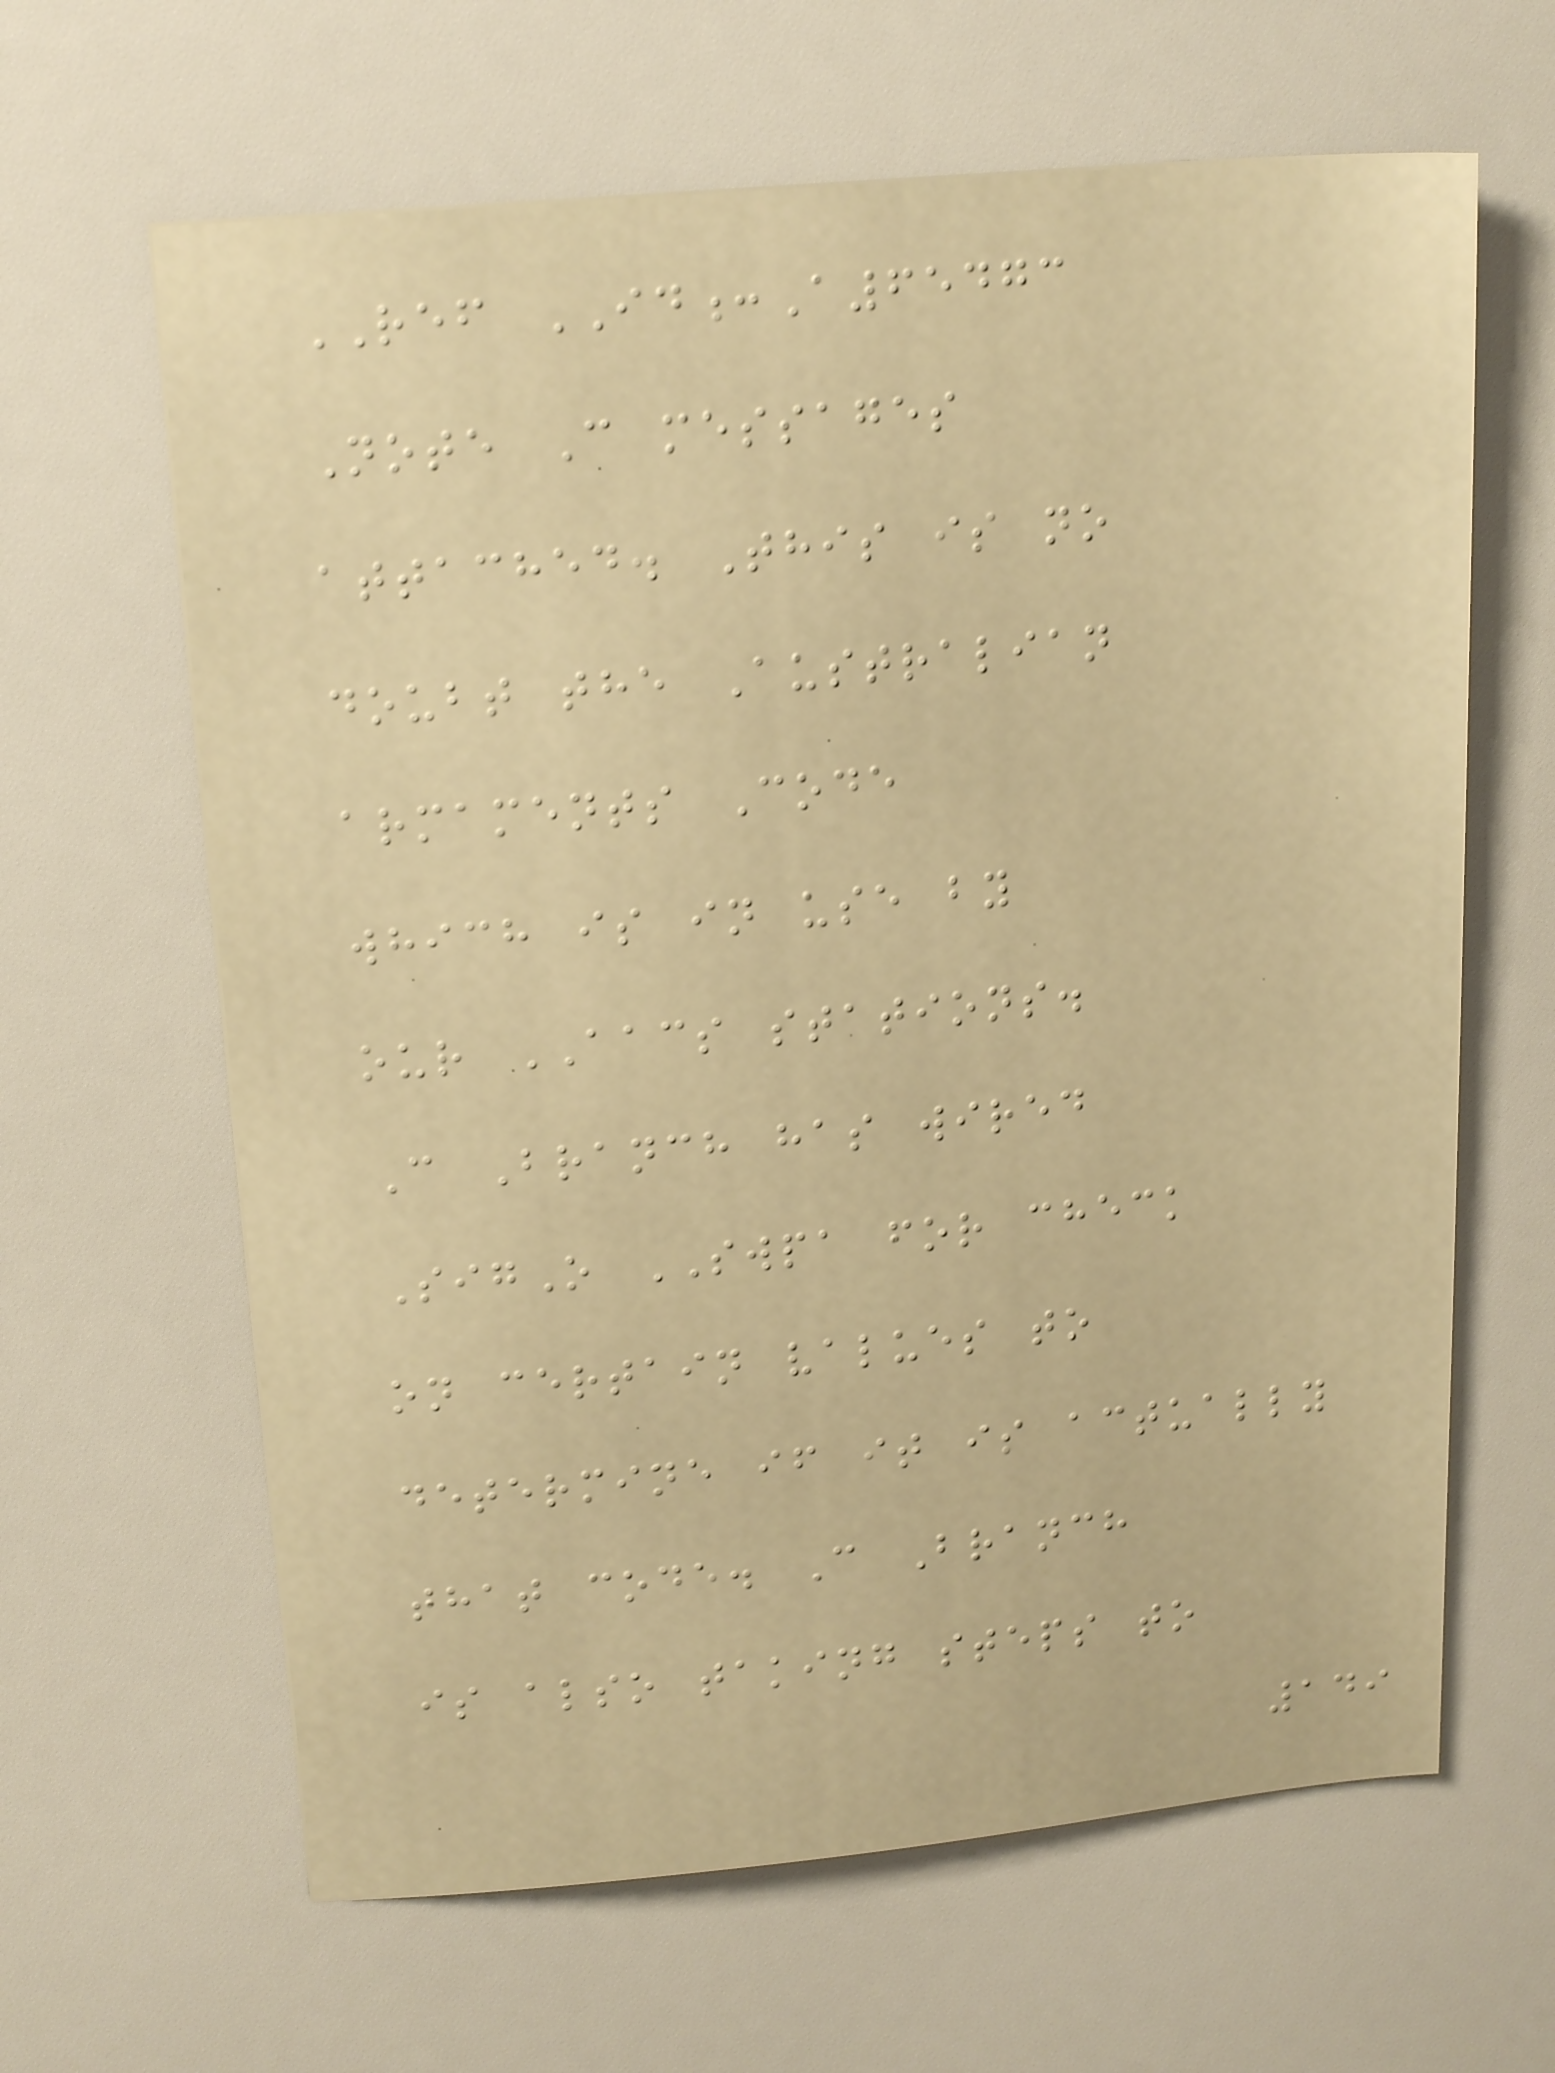REF ID:A65473
Note C messages
attached. This is no
doubt the Australian
armaments Code
which is in use by
our AACS stations.
C Branch has wired
SigO SWPA for check
on certain values to
determine if it is actually
that code. C Branch
is also taking steps to
149
